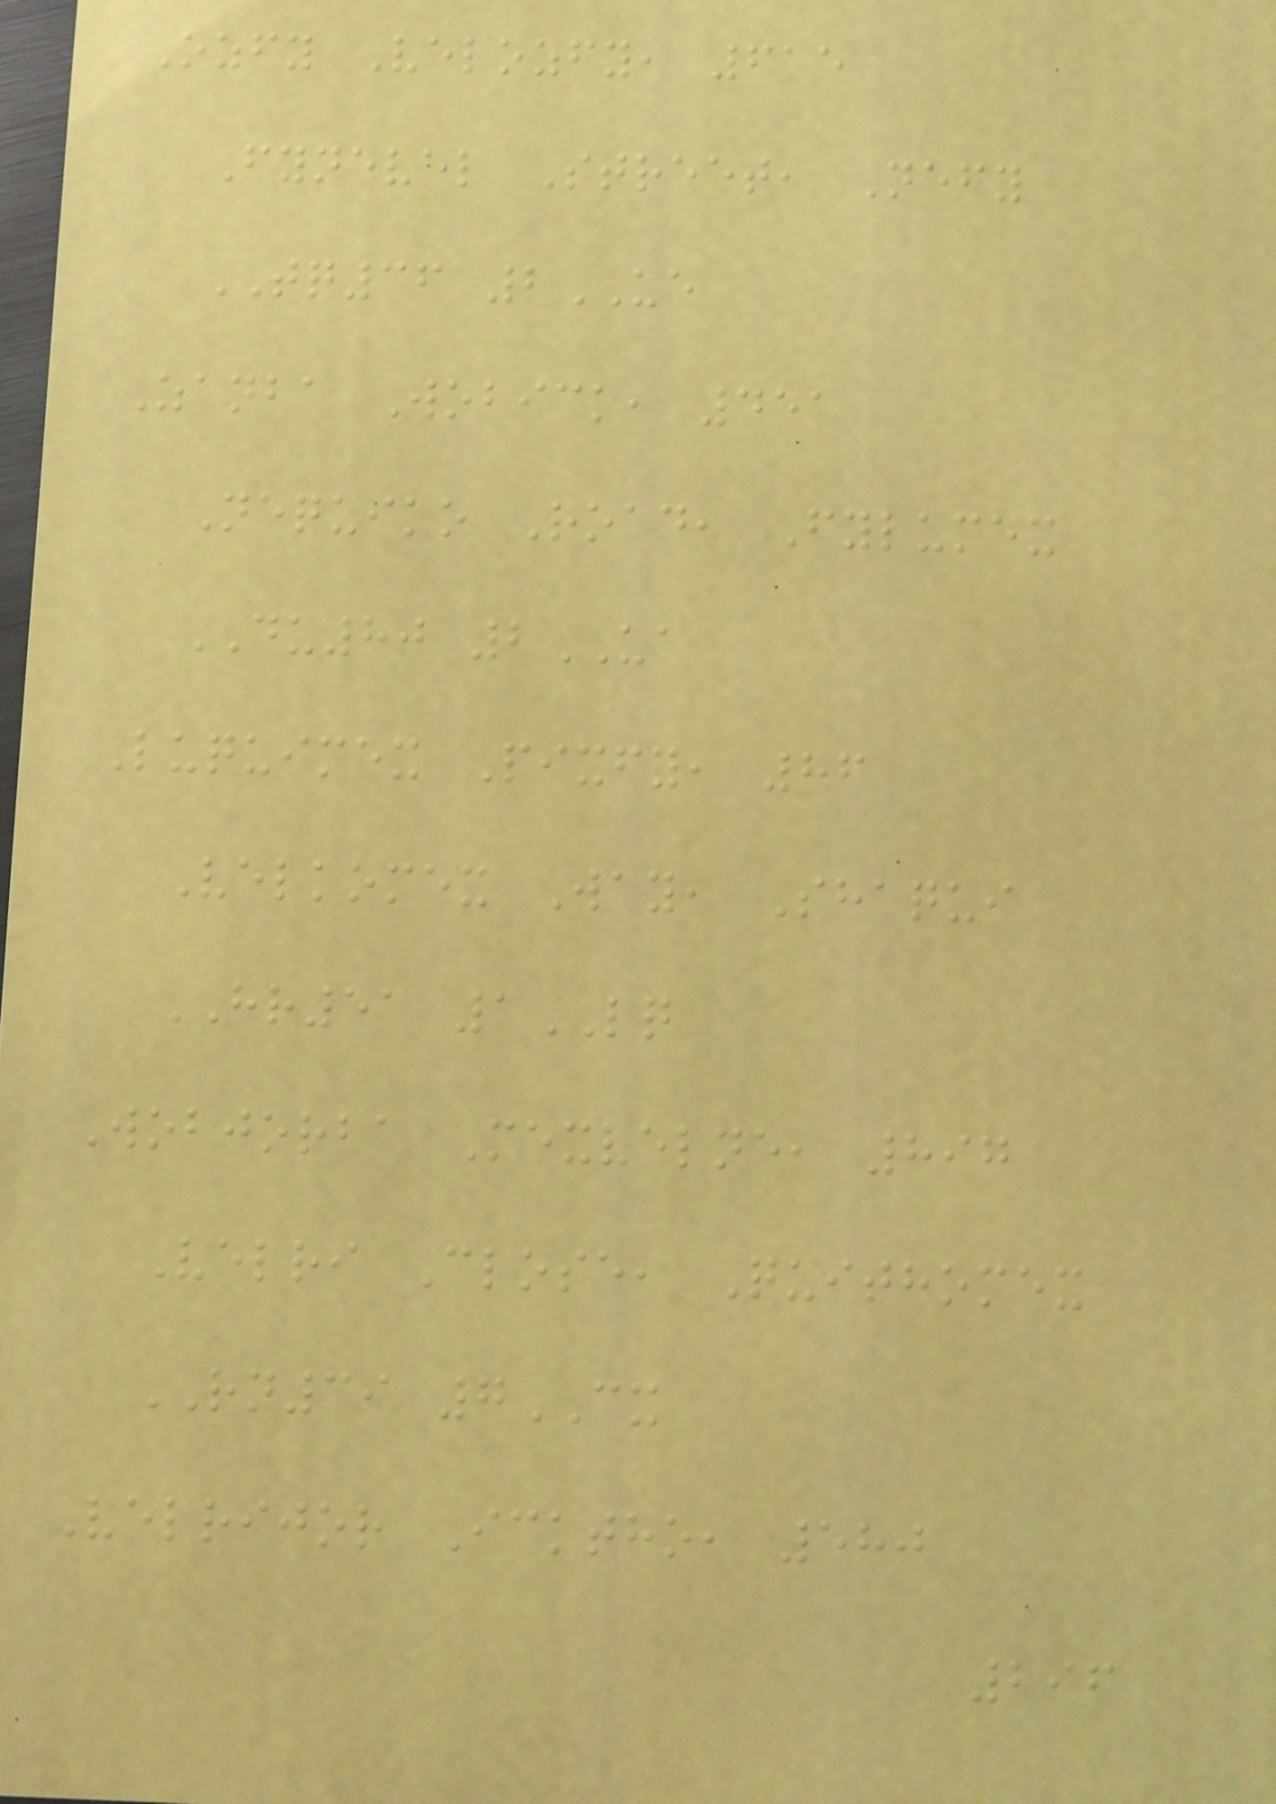Ozfy Velozfy, 615
Fynevel Street, Nefy
TQ36 2UE
Zanba Wobick, 451
Nequiko Road, Fylumex
DU80 2UA
Luquimex Pixfy, 86
Velkomex Way, Shaqui
HR51 1LQ
Wobjorba Mexvelne, 897
Velri Close, Quithomex
RN39 7CX
Velrijor Icktho, 580
296
